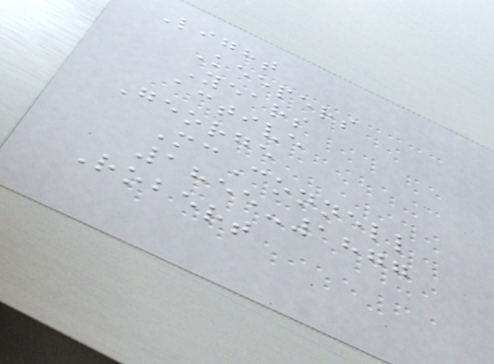Light
Keepers
Years
active
George
McConnell
1855-1877
Robert
